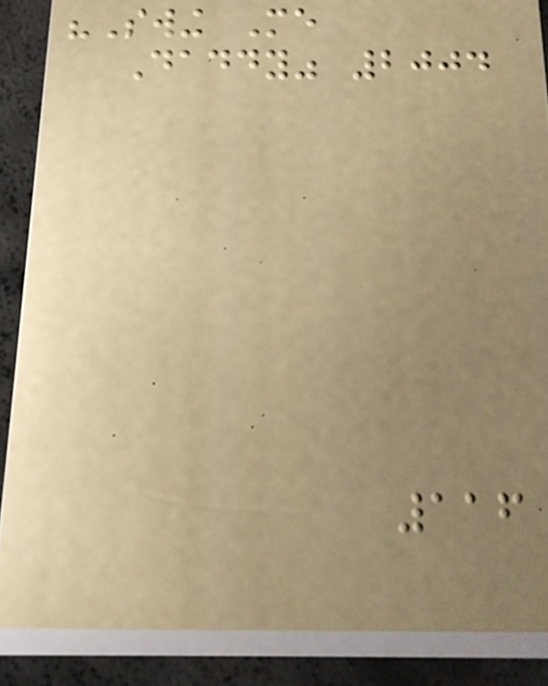"Swing Me
Daddy" 2004
116
